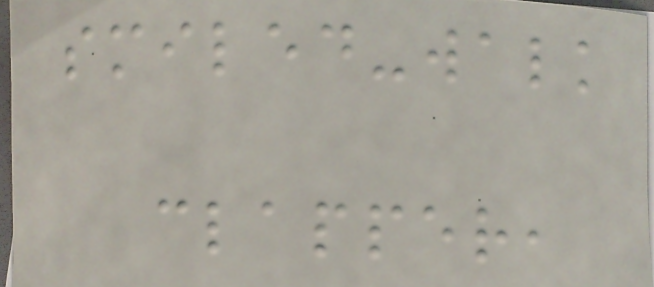smiled-walk
clapper,
